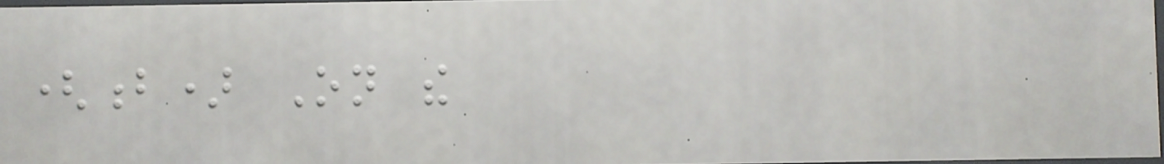(b) On the
